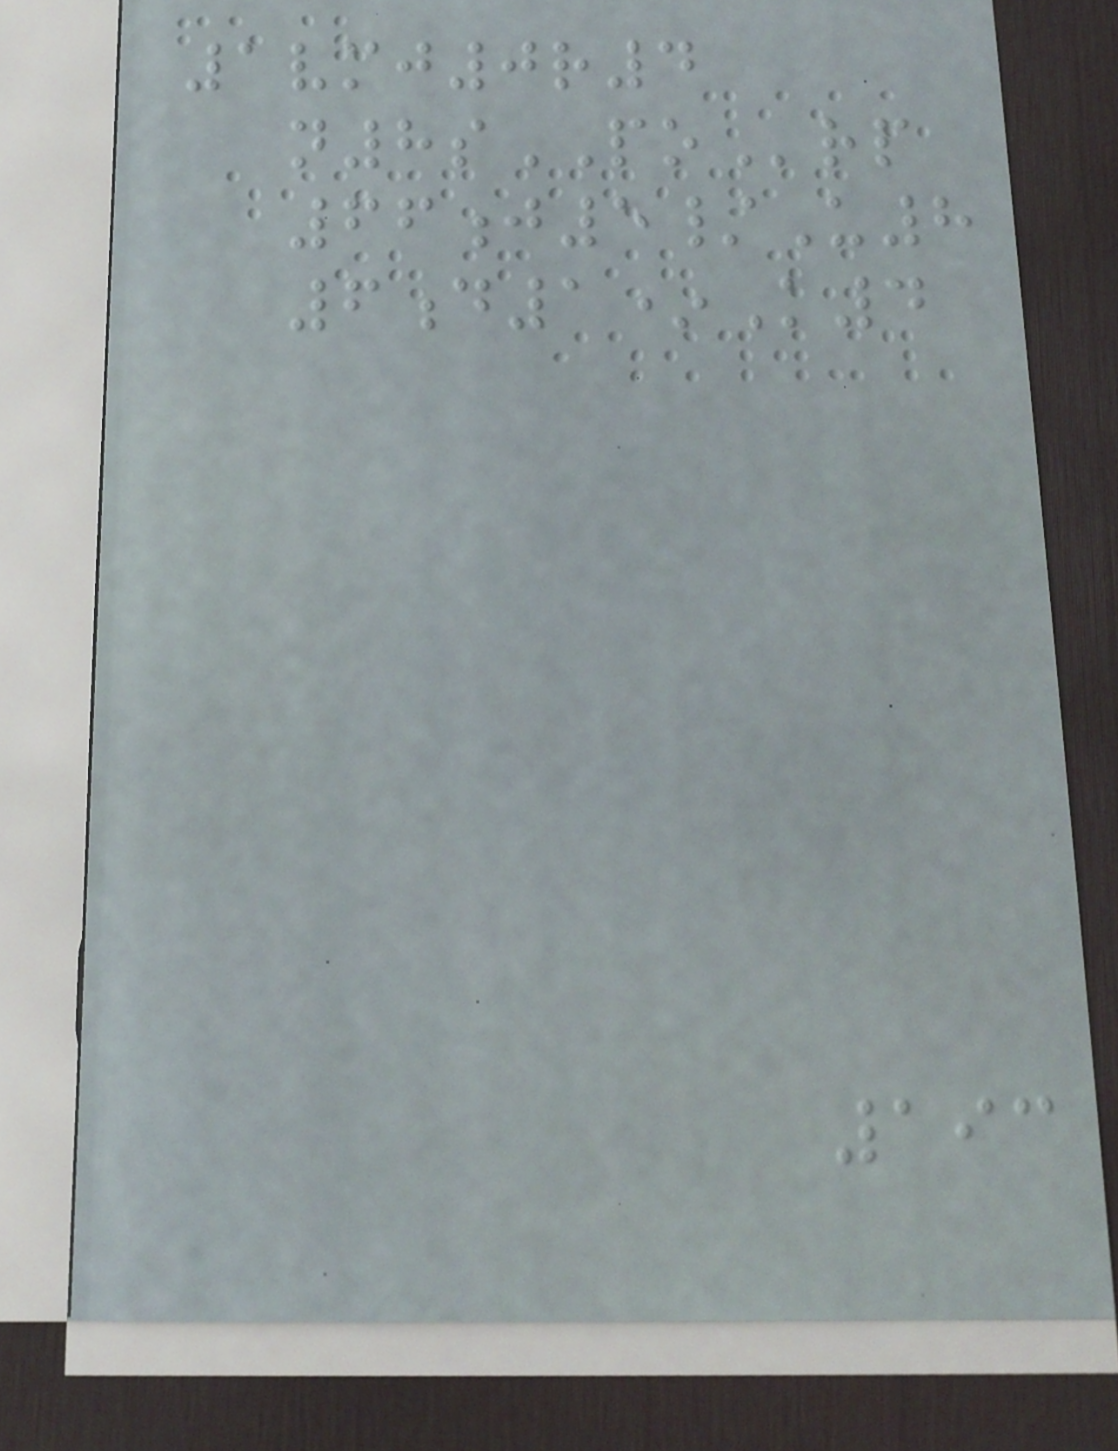1vmj0r4
n8sPOrp
66j5/U8
6d1*K4
193
